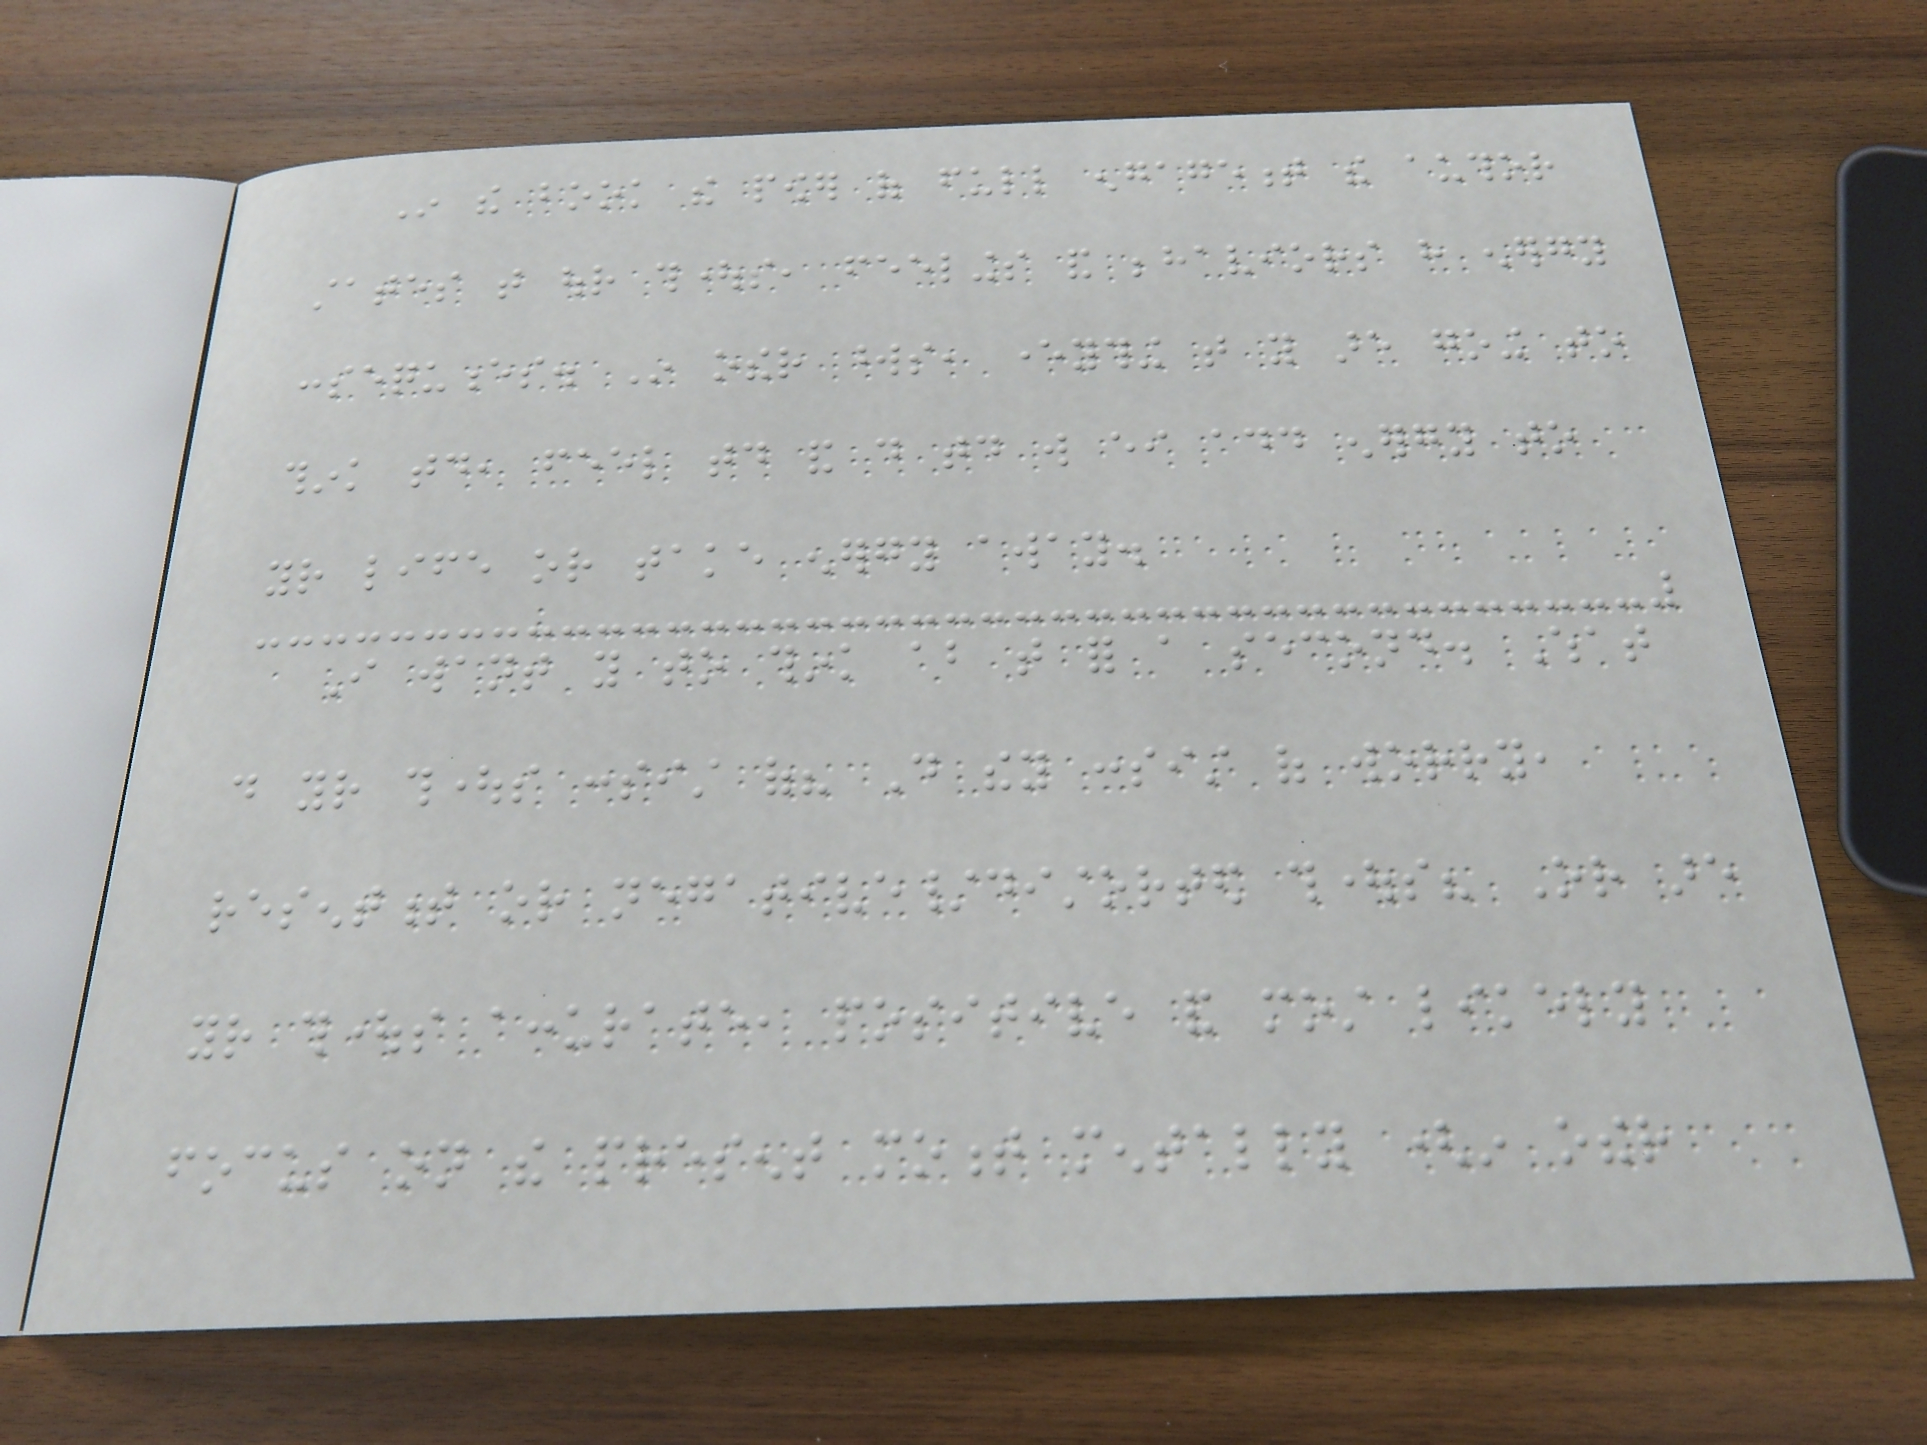In the book the power of full engagement the author
states that our thoughts, feelings and behaviors have energy
consequences. In other words, everything that you are going to
think today, feel today and do today will either add energy to
your life or take energy away.
I want you to think about that for a second. What
do your thoughts consist of? Do they consist of worry,
resentment or negative/distorted thoughts? Or are
your thoughts accurate, positive and most likely
focus on the present moment mentally (in other
